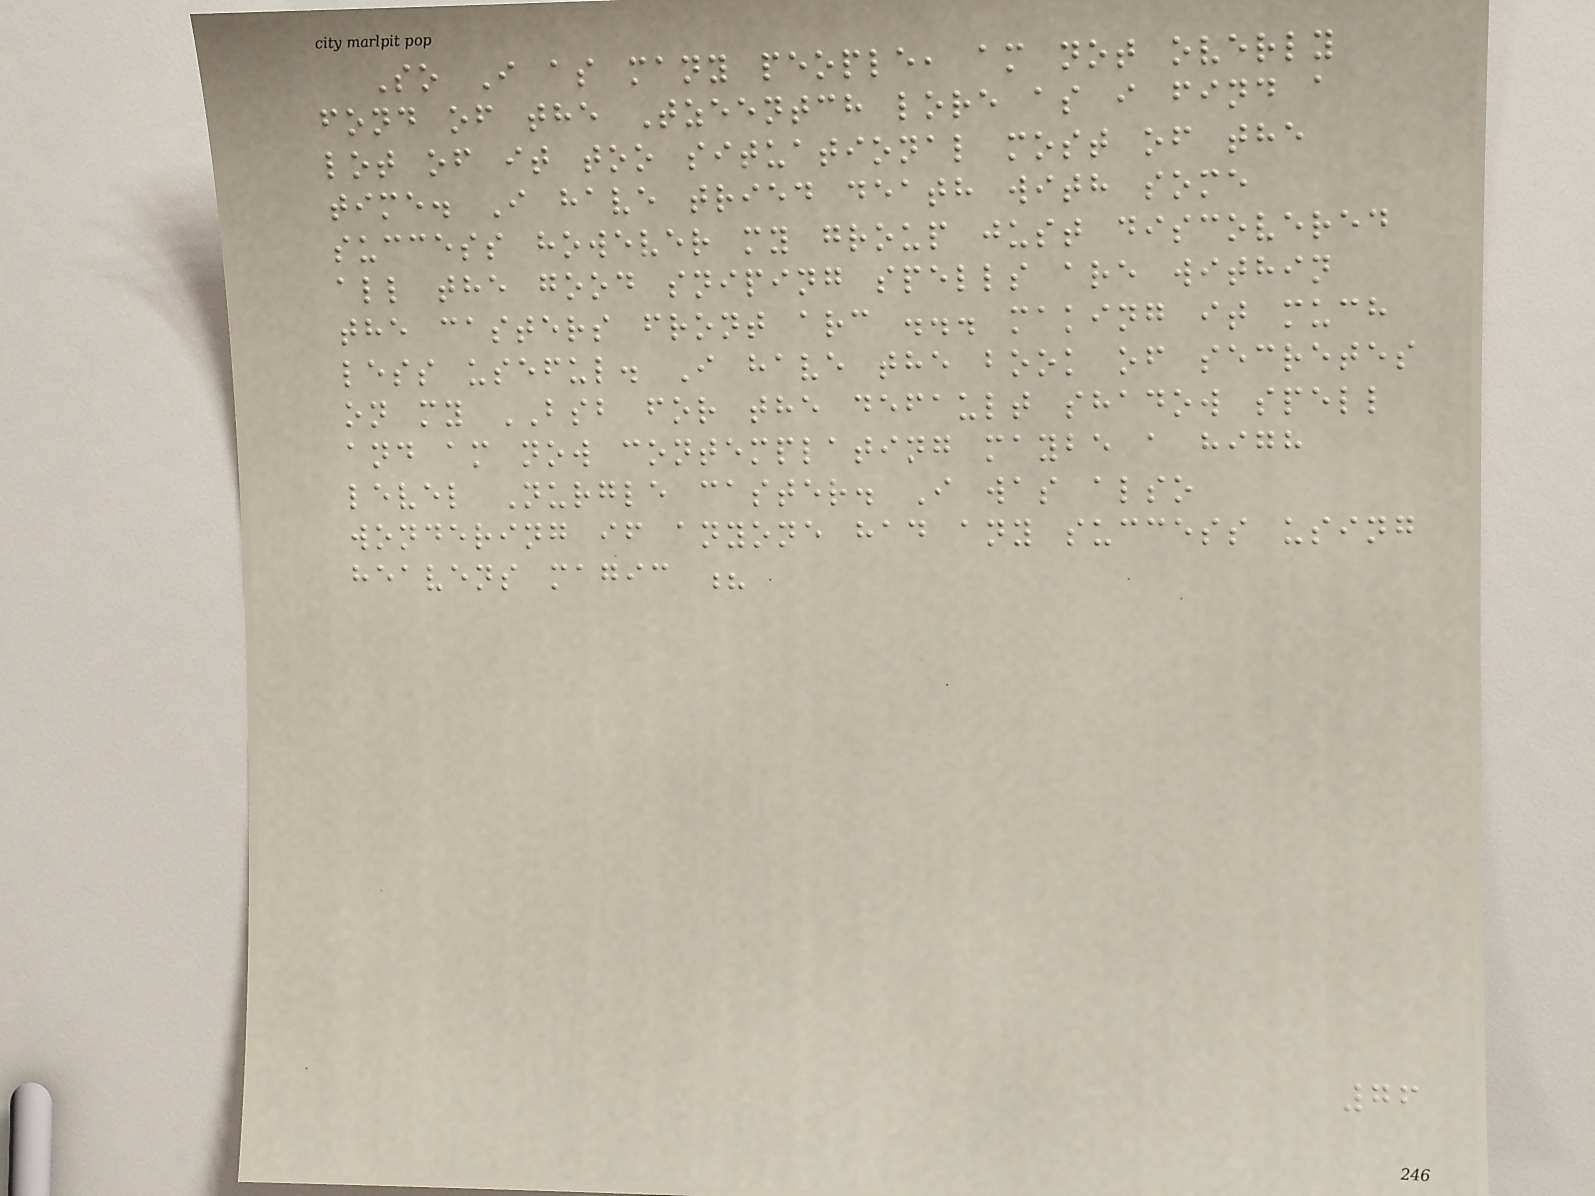So I as many people, am not overly
fond of the Tzeentch lore as i find a
lot of it too situational most of the
time. I have tried death with some
success however my group just discovered
all the good sniping spells are within
the casters front arc ... making it much
less useful. I have the book of secretes
on my BSB for the default shadow spell
and am now contemplating maybe a high
level Nurgle caster. I was also
wondering if anyone had any success using
heavens magic ?
76
